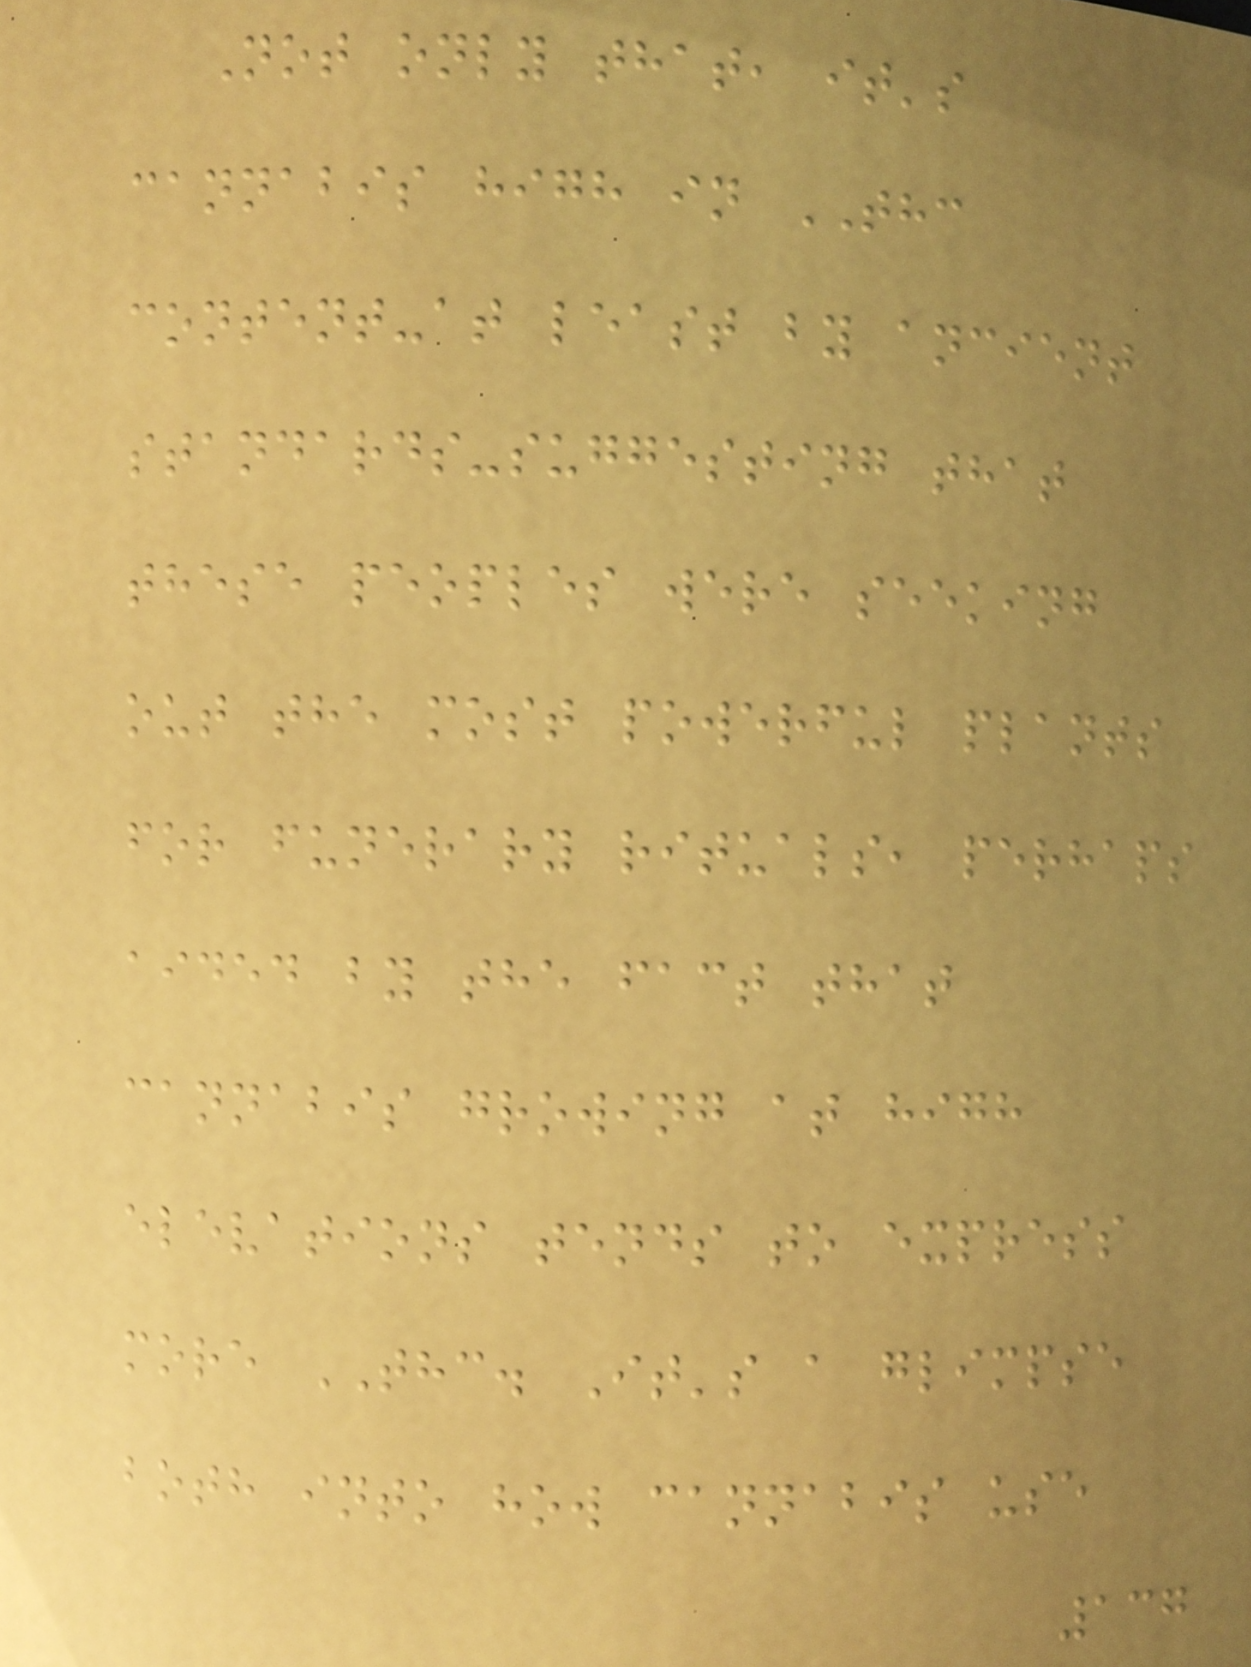Not only that, it's
cannabis high in THC
content-at least by ancient
standards-suggesting that
these peoples were seeking
out the most powerful plants
for funerary rituals, perhaps
aided by the fact that
cannabis growing at high
elevations tends to express
more THC. It's a glimpse
both into how cannabis use
137
